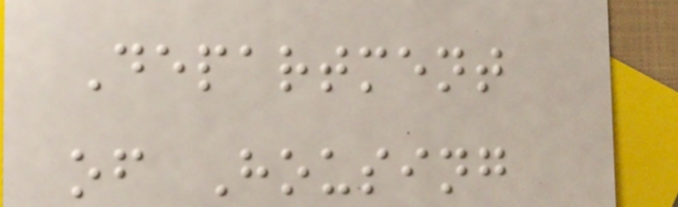Department
of Housing
